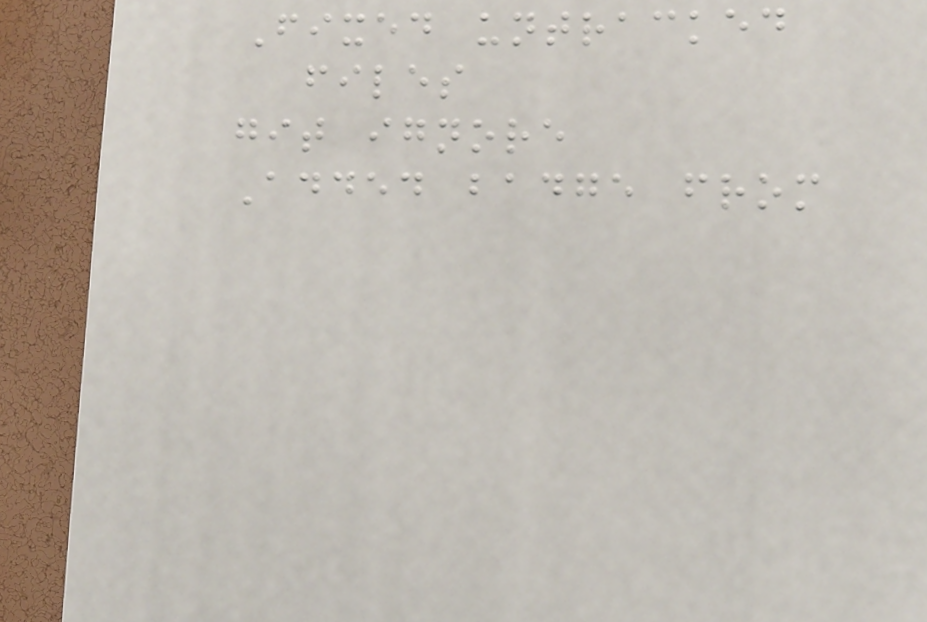Fixed untracked
files
git ignore
Added badge from
